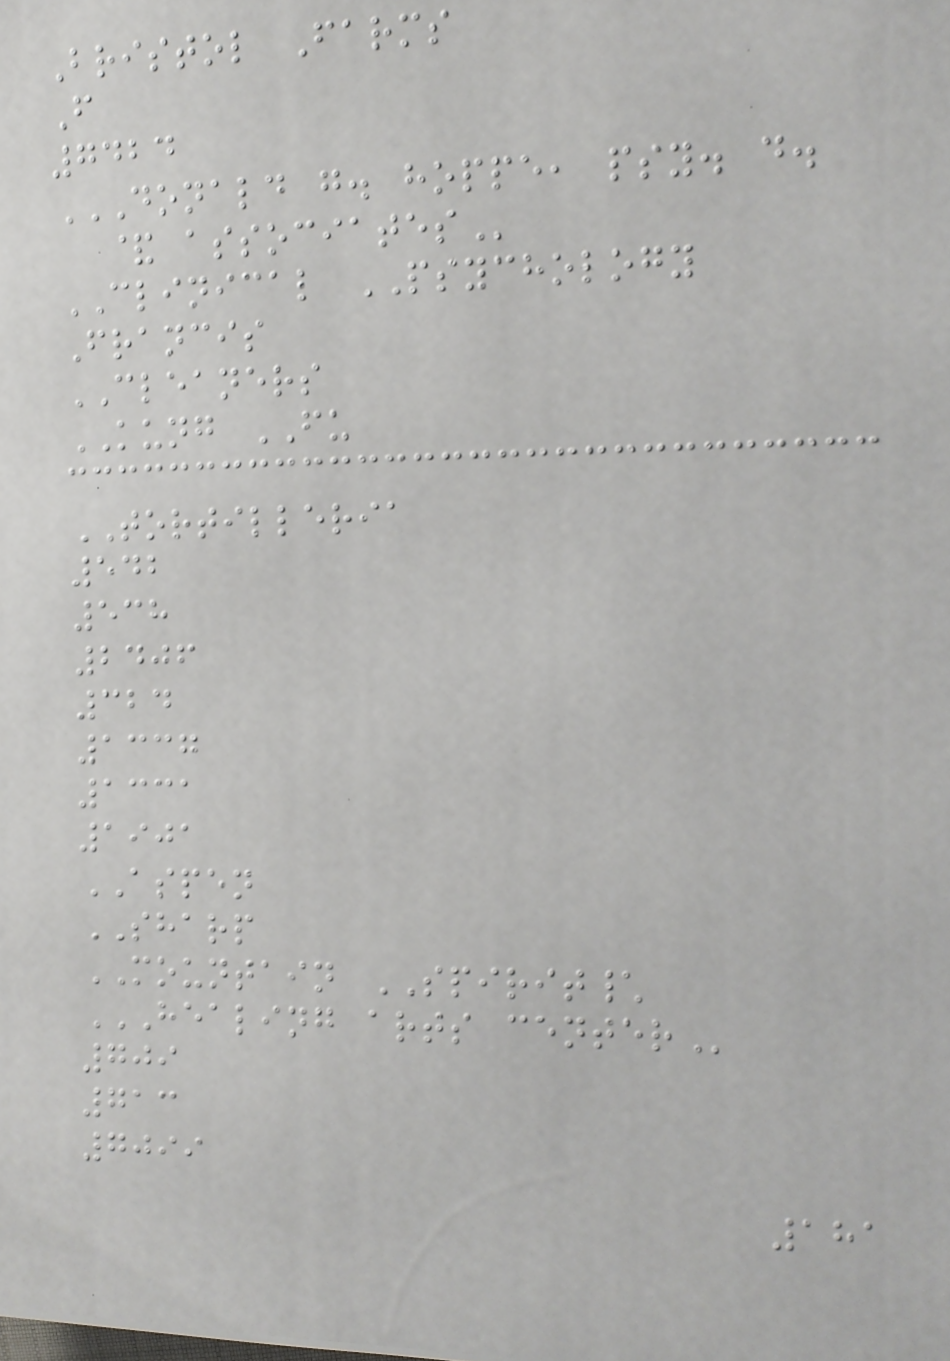Bristol Farms
F
7424
DONALD G. HOPPE, PSY. D.
& ASSOCIATES
CLINICAL PSYCHOLOGY
Francis
CLEANERS
KUNG FU
TORTILLERIA
542
538
2406
324
1337
1331
1901
ASPEN
SHARP
MOUNTAIN SPIRIT\
HEALING ARTS CENTER
709
713
7099
181
